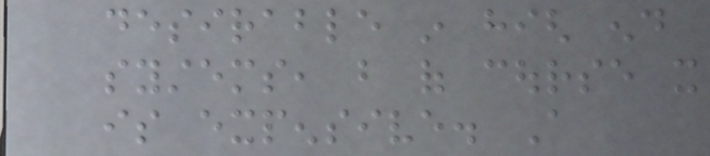desirable in high end
systems, but of course it
is expensive. A
